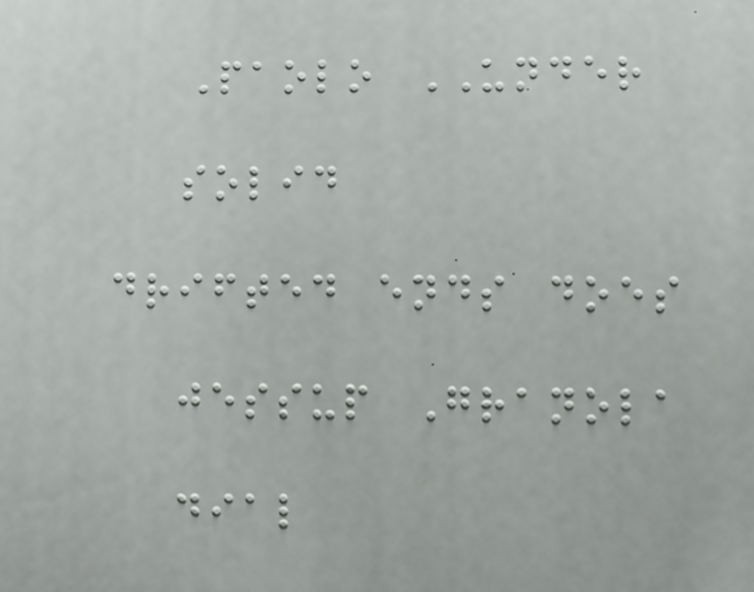Paolo UNDER
solid
drifted ends does
jessup Granola
dial
